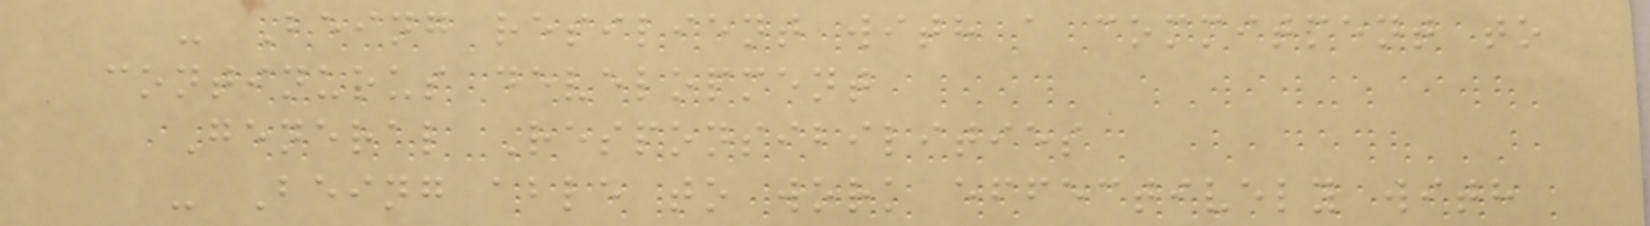- Being resilient with a commitment to
continuous development
General Responsibilities
- Being able to work effectively with
